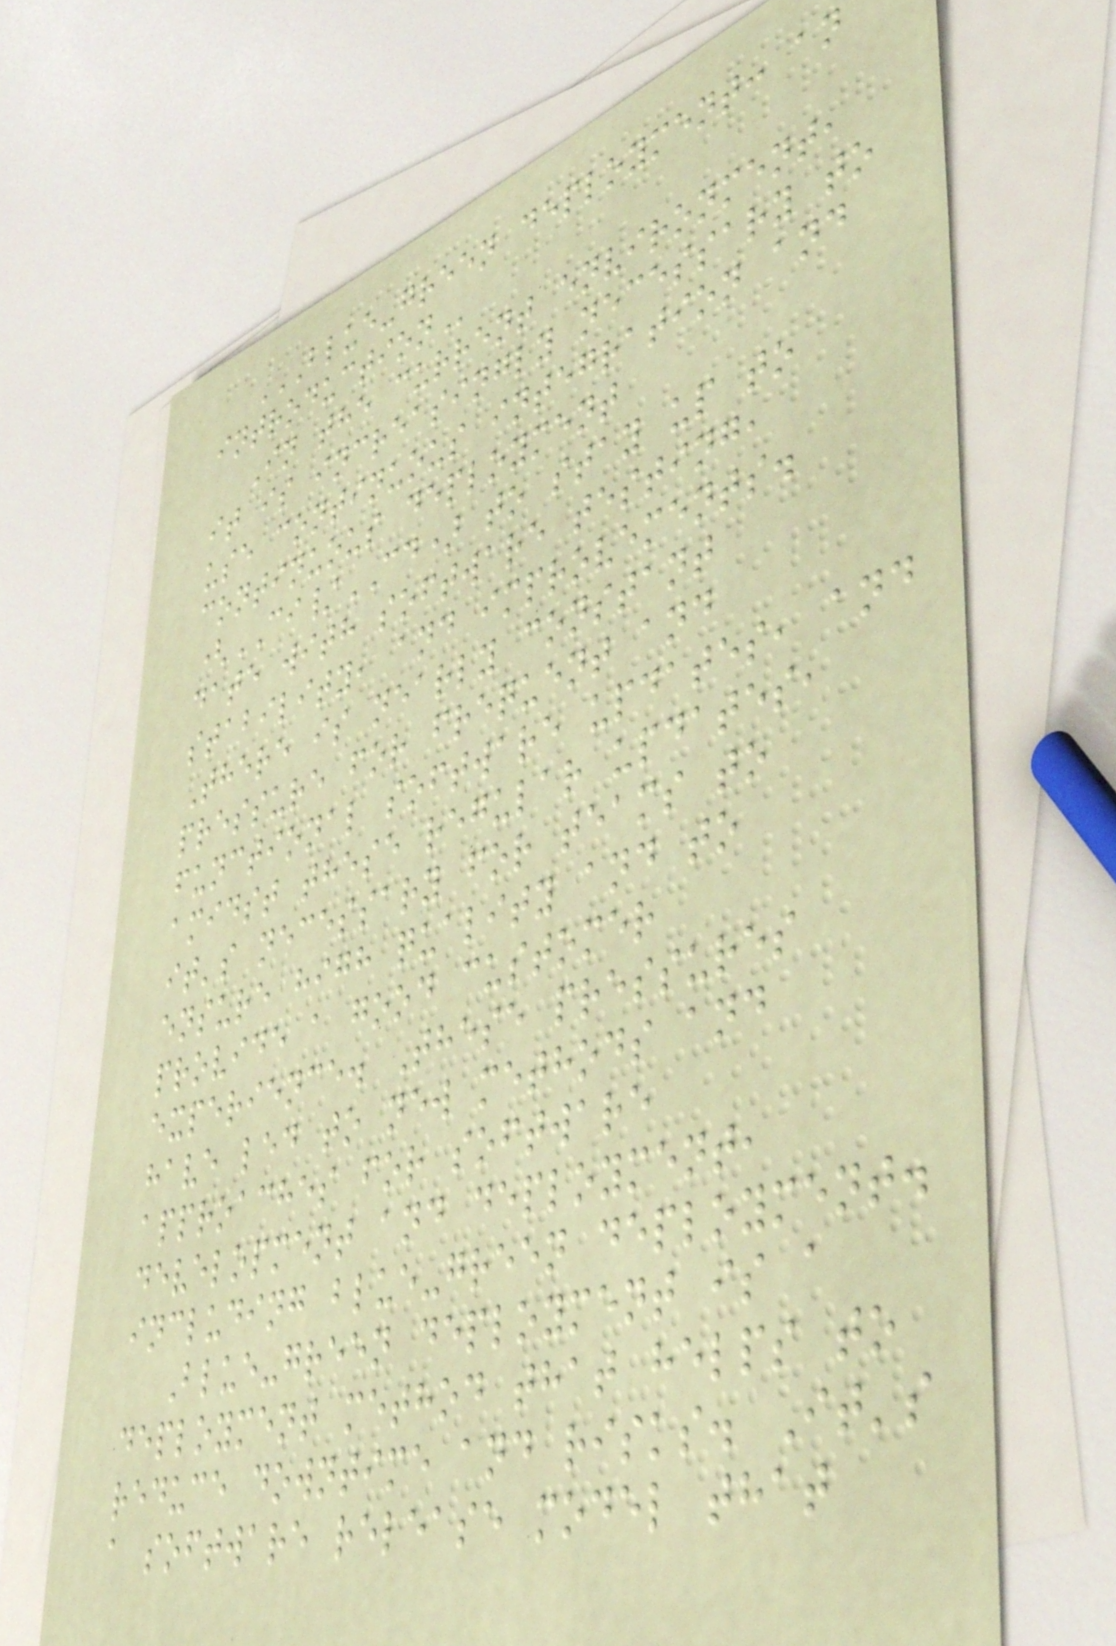BLUE-GREEN DEPLOYMENT: AN
INTRODUCTION
In the current environment,
it is increasingly necessary to
use continuous integration and
continuous deployment
(CI/CD) to stay up to
date with software testing,
stability, and improvements.
There is nearly constant
pressure for frequent and
functional software updates, and
amidst these regular updates,
it's necessary for teams to
ensure high quality and to
provide a good customer
experience. These pressures
have led to new methods and
approaches for software
development and deployment,
including blue-green deployment.
Blue-green deployment is a
deployment method that helps to
reduce downtime and risks. It's
a software release model that
